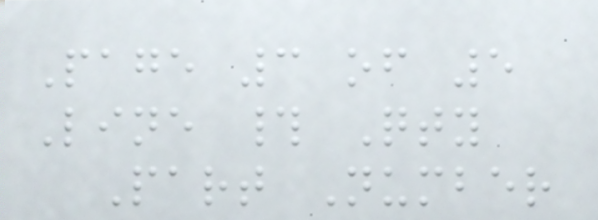Page 3 of 5
Line # Qty
Part Number
